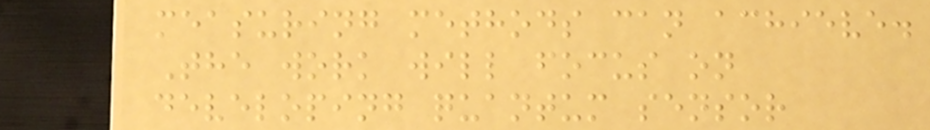measuring methods can achieve.
The work will focus on
developing quantum sensor
